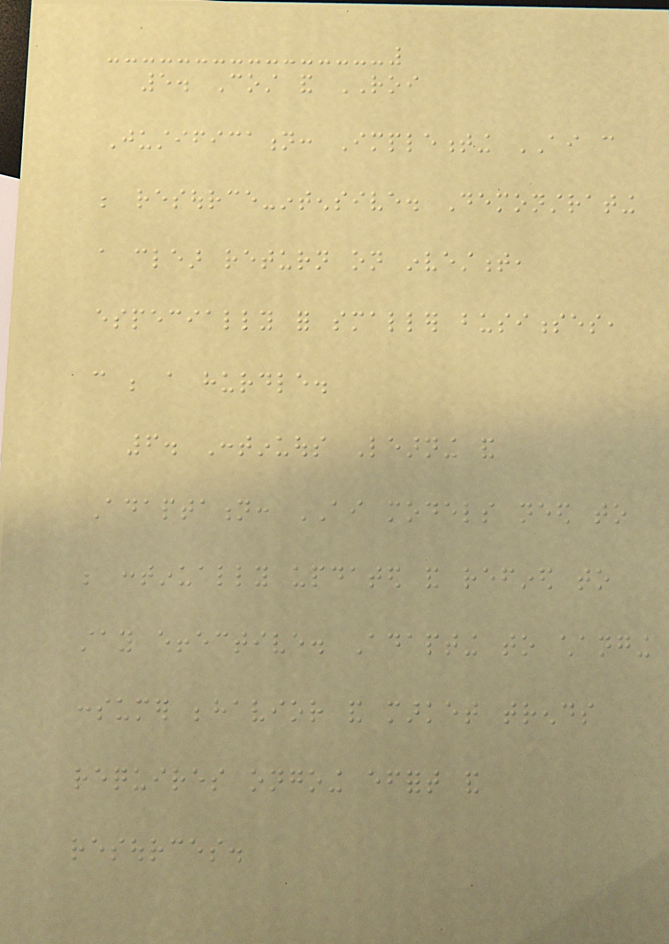5. Cost and ROI
Justification: Implementing AI can
be resource-intensive. Demonstrating
a clear return on investment,
especially for smaller businesses,
can be a hurdle.
6. Continuous Learning and
Adaptation: AI models need to
be continually updated and refined to
stay effective. Adapting to changing
consumer behavior and market trends
requires ongoing effort and
resources.
